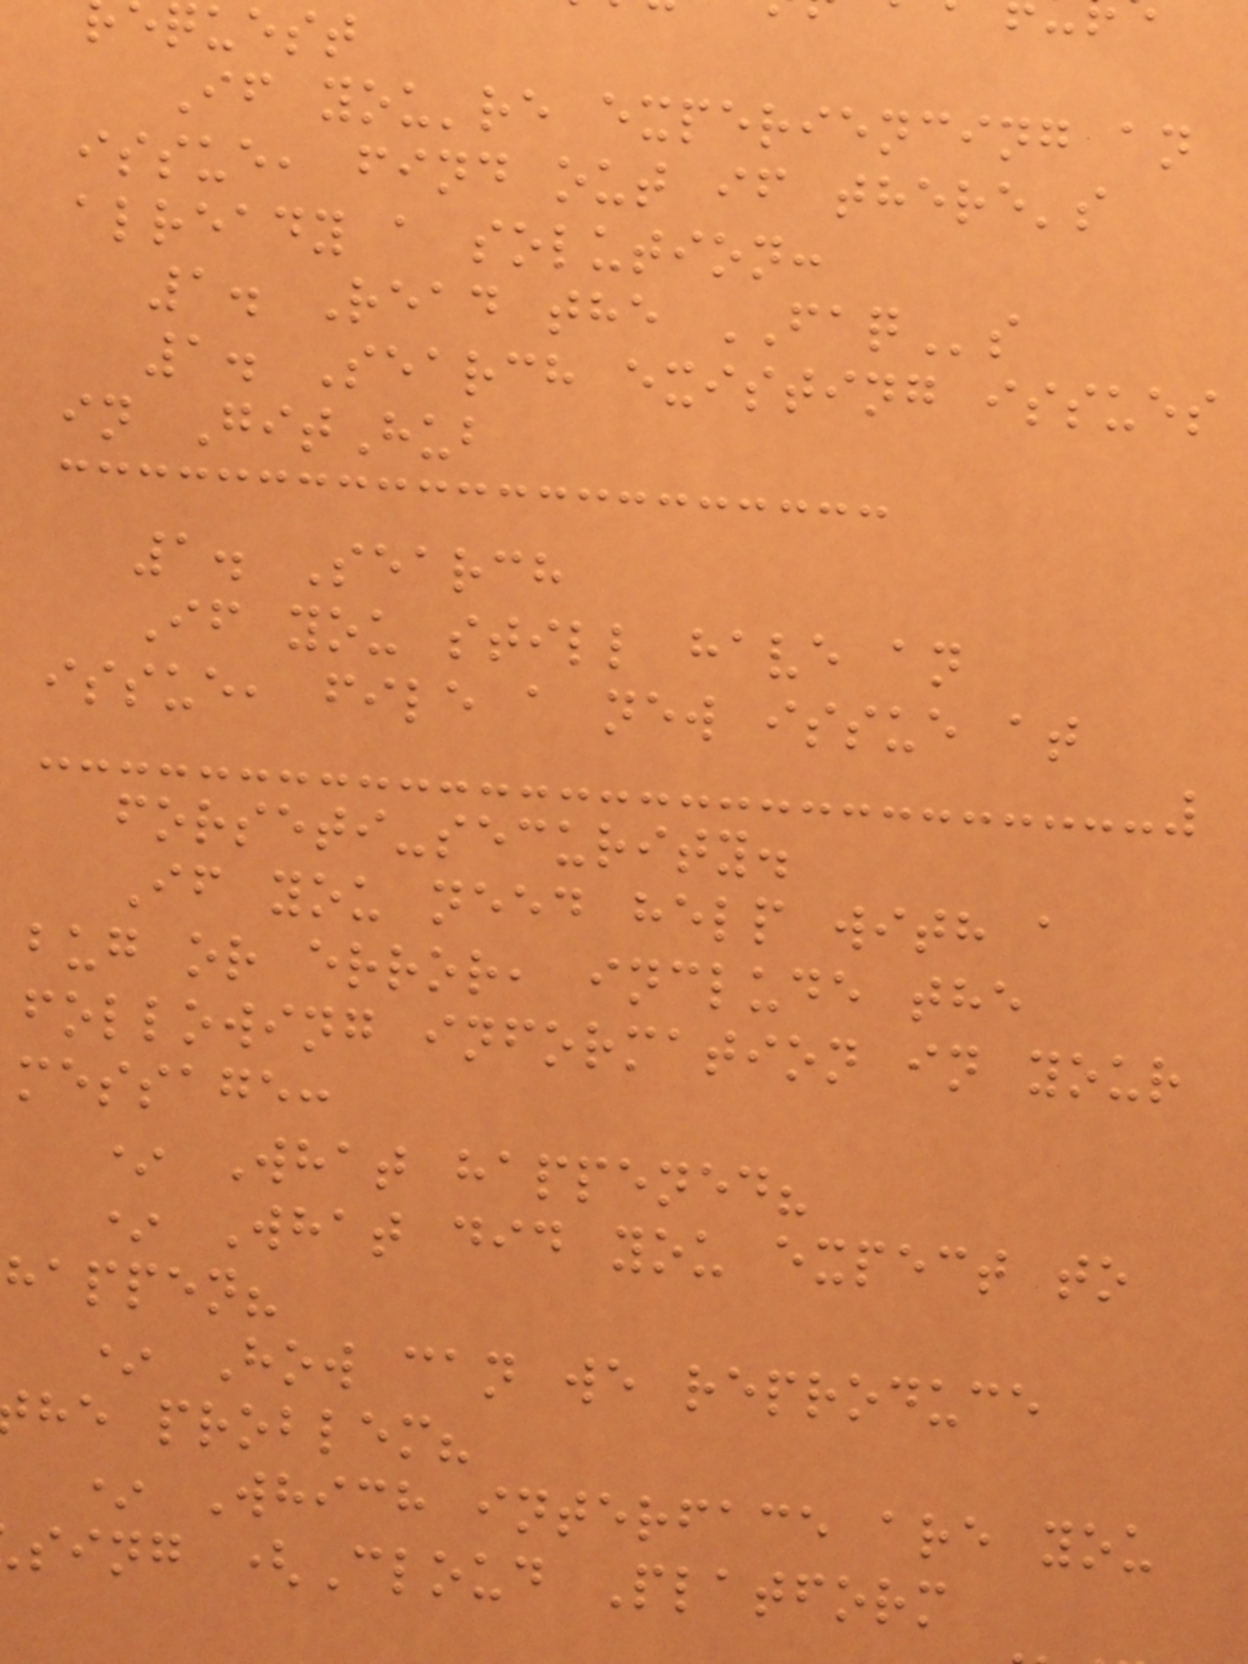quest
If you're experiencing an
issue, find out if there's
already a solution:
1. Read the FAQs
1. Search existing issues
in GitHub
1. Search
If you still have an
issue, file a new issue at
forseti-security.
If you need help with a
bug or error, include the
following information in your
message:
* What happened?
* What did you expect to
happen?
* How can we reproduce
he problem?
* Which interface are you
sing (Cloud Platform
